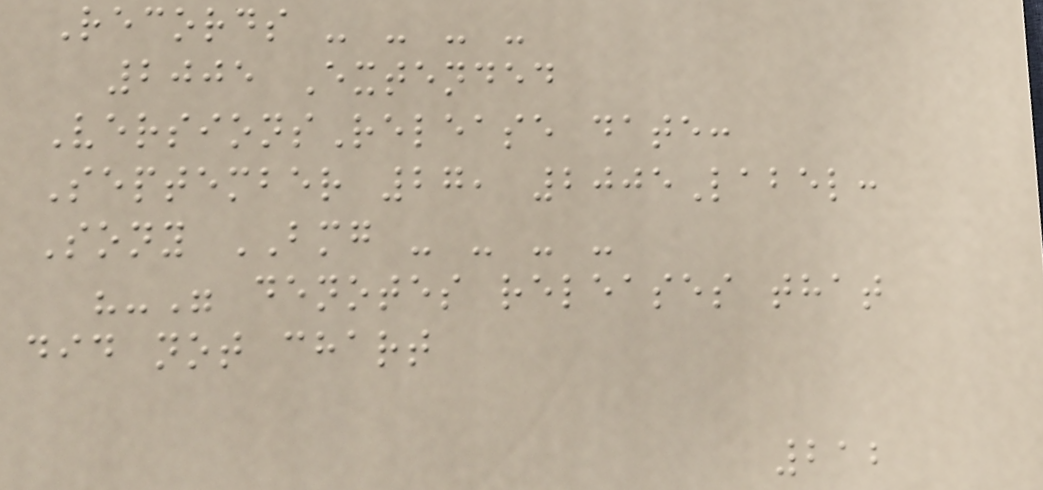Records - - - -
2005 Extended
VersionsRelease date:
September 27, 2005Label:
Sony BMG - - - -
"-" denotes releases that
did not chart
212
